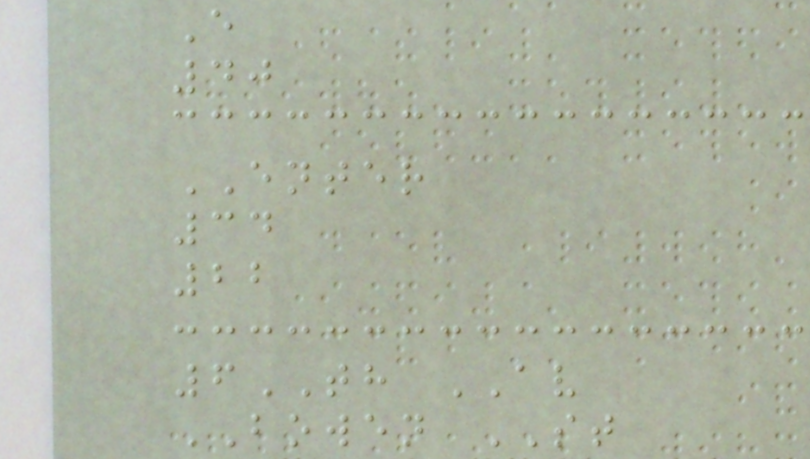E
40
ENTER
34
22
6TH AV
BOWEN ST
